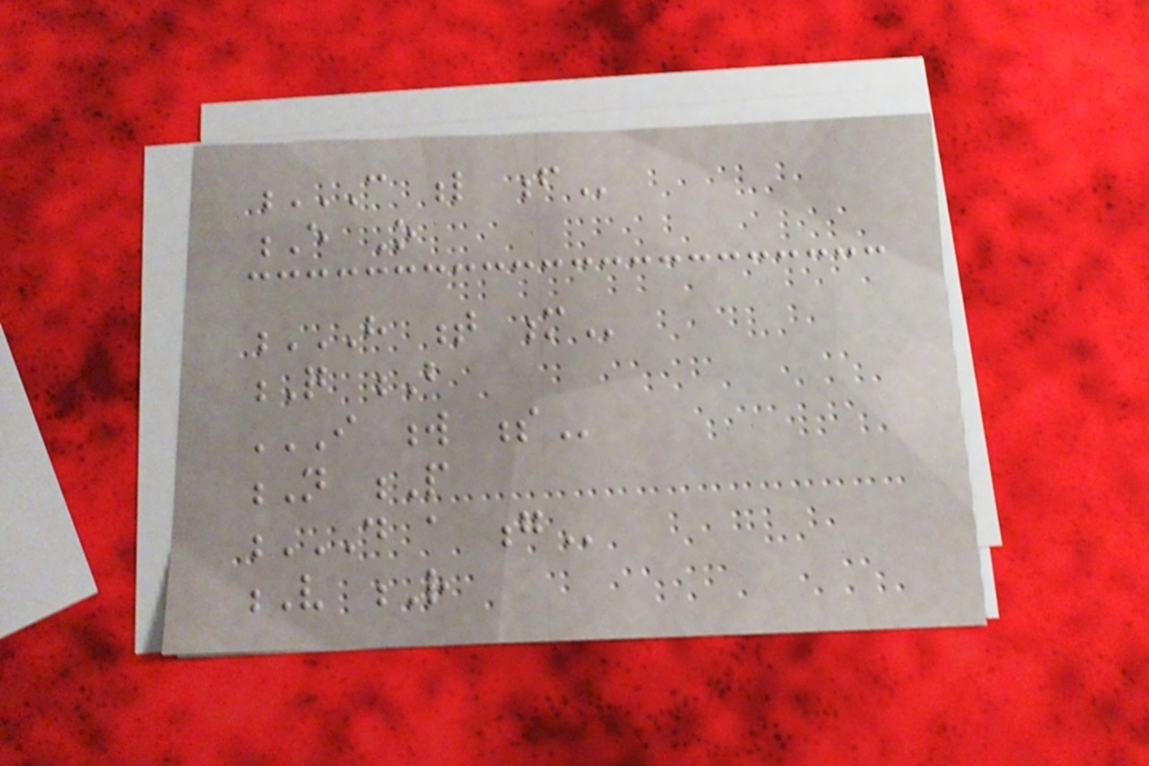C L F
E O
H T M
Q B
I W S
N P
D A G
V R
